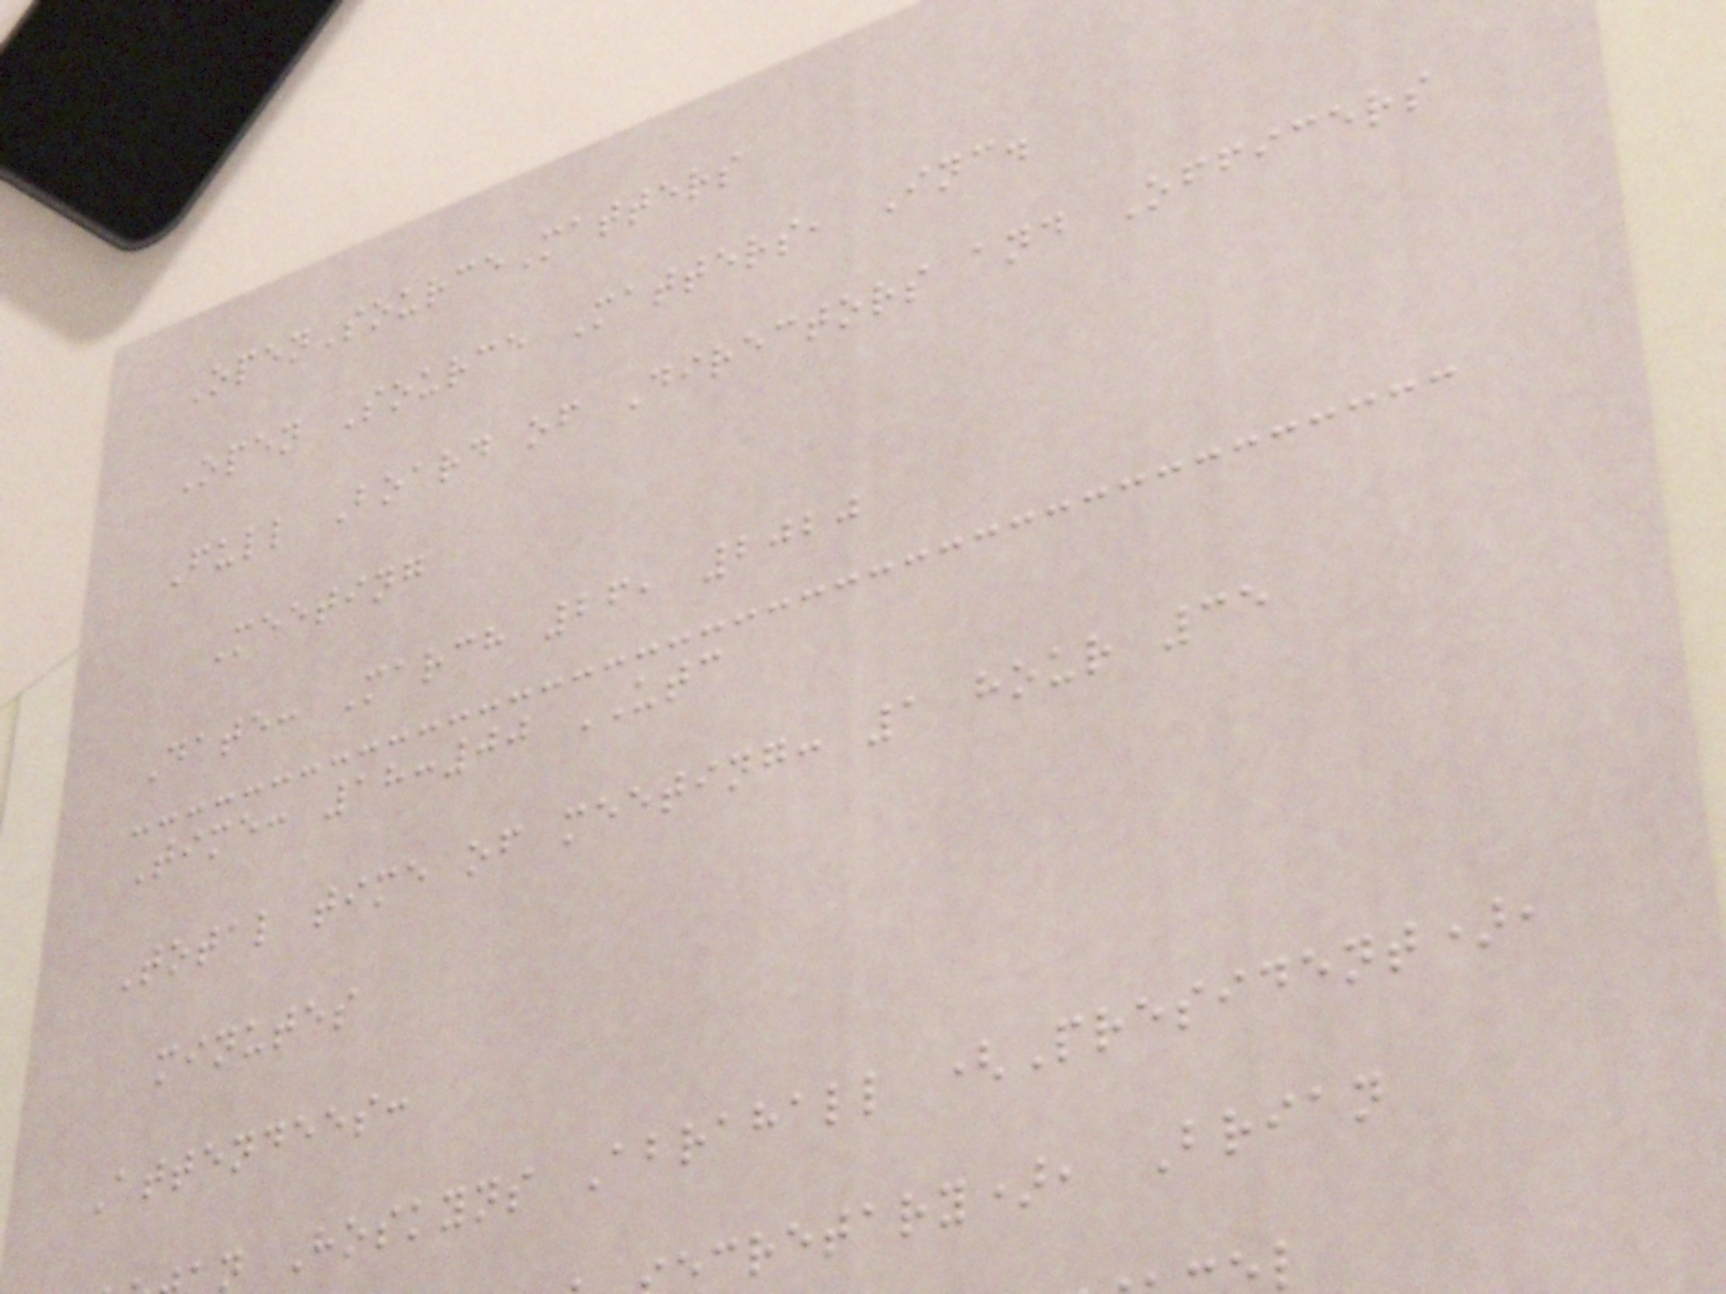OpenSourceMatters
Open Source Matters, Inc.
Full Board of Directors and Officers
Meeting
Date: March 26, 2020
Time: 18:00 UTC
Total time of meeting: 1 hour 35
minutes
Attendees:
n Hoskyns Abrahall (President),
cretary), Brian
